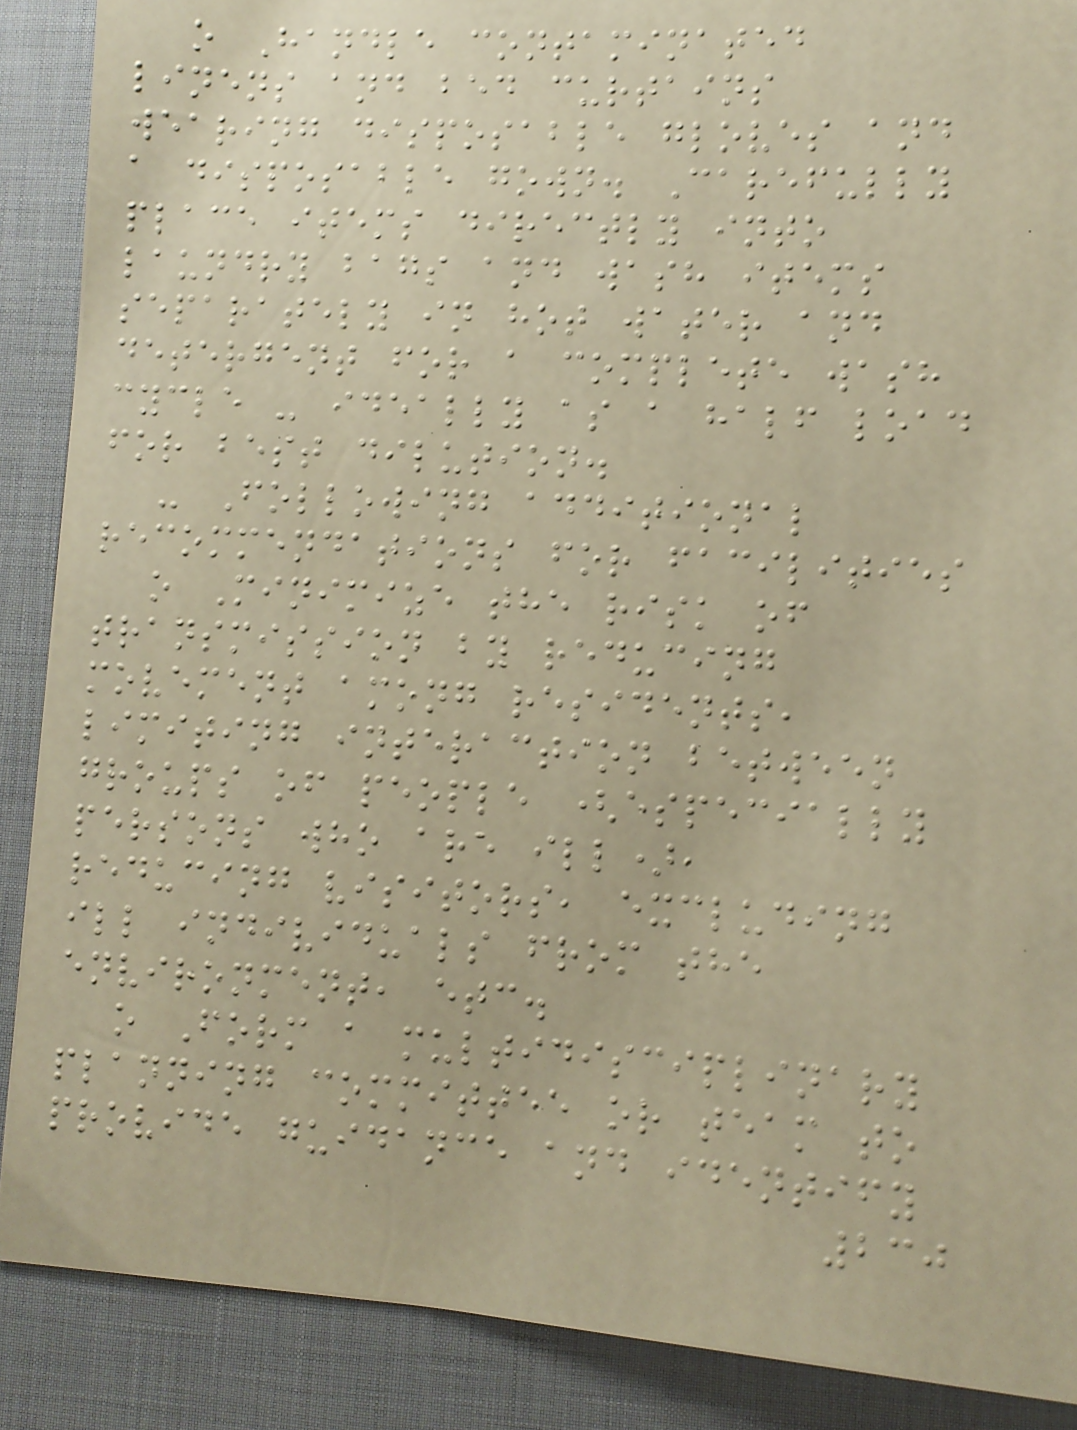o Handle contaminated
linens and bed curtains
wearing disposable gloves and
a disposable gown. Carefully
place items directly into
laundry bags and wash items
separately in hot water and
detergent for a complete wash
cycle - ideally as a half load
for best dilution.
- Following additional
recommendations for facilities
o Minimize the risk of
transmission by reducing
movement among residents,
limiting interaction between
groups of people (especially
persons who are ill),
reducing visitors, excluding
ill individuals from the
environment, etc.
o Form a multidisciplinary
planning committee or team to
provide guidance and identify
230
